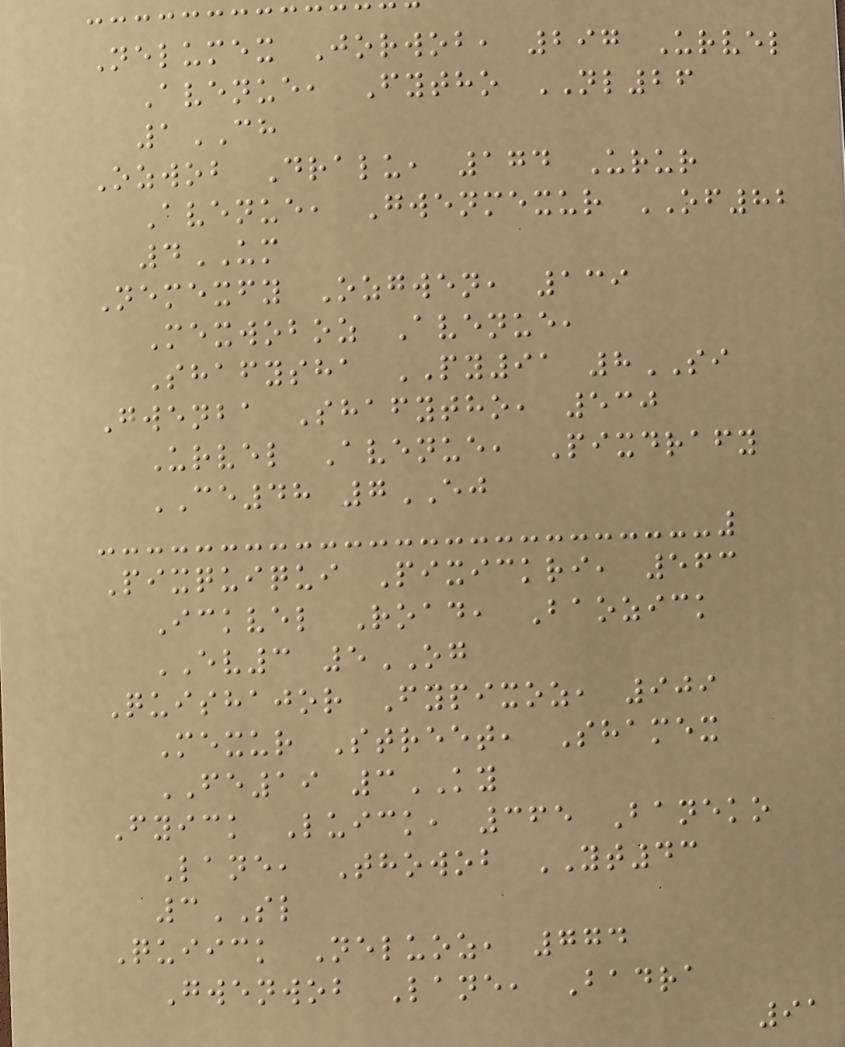Nelumex Jorwob, 297 Urvel
Avenue, Fytho NL26
1CH
Ozwob Dralu, 174 Urur
Avenue, Gwenmexur OF82
4UM
Nemexfy Ozgwen, 139
Mexwoboz Avenue,
Shafysha PY91 8SI
Gwenba Shafytho, 530
Urvel Avenue, Pixdrafy
CE48 7EJ
Pixquiqui Pixickri, 563
Ickvel Road, Baozick
EV3 5OG
Quishajor Fypixoz, 909
Mexur Street, Shamex
FE19 3KY
Fyick Luick, 365 Baneko
Lane, Thowob YT43
3SL
Quiick Neluoz, 774
Gwenwob Lane, Badra
91
